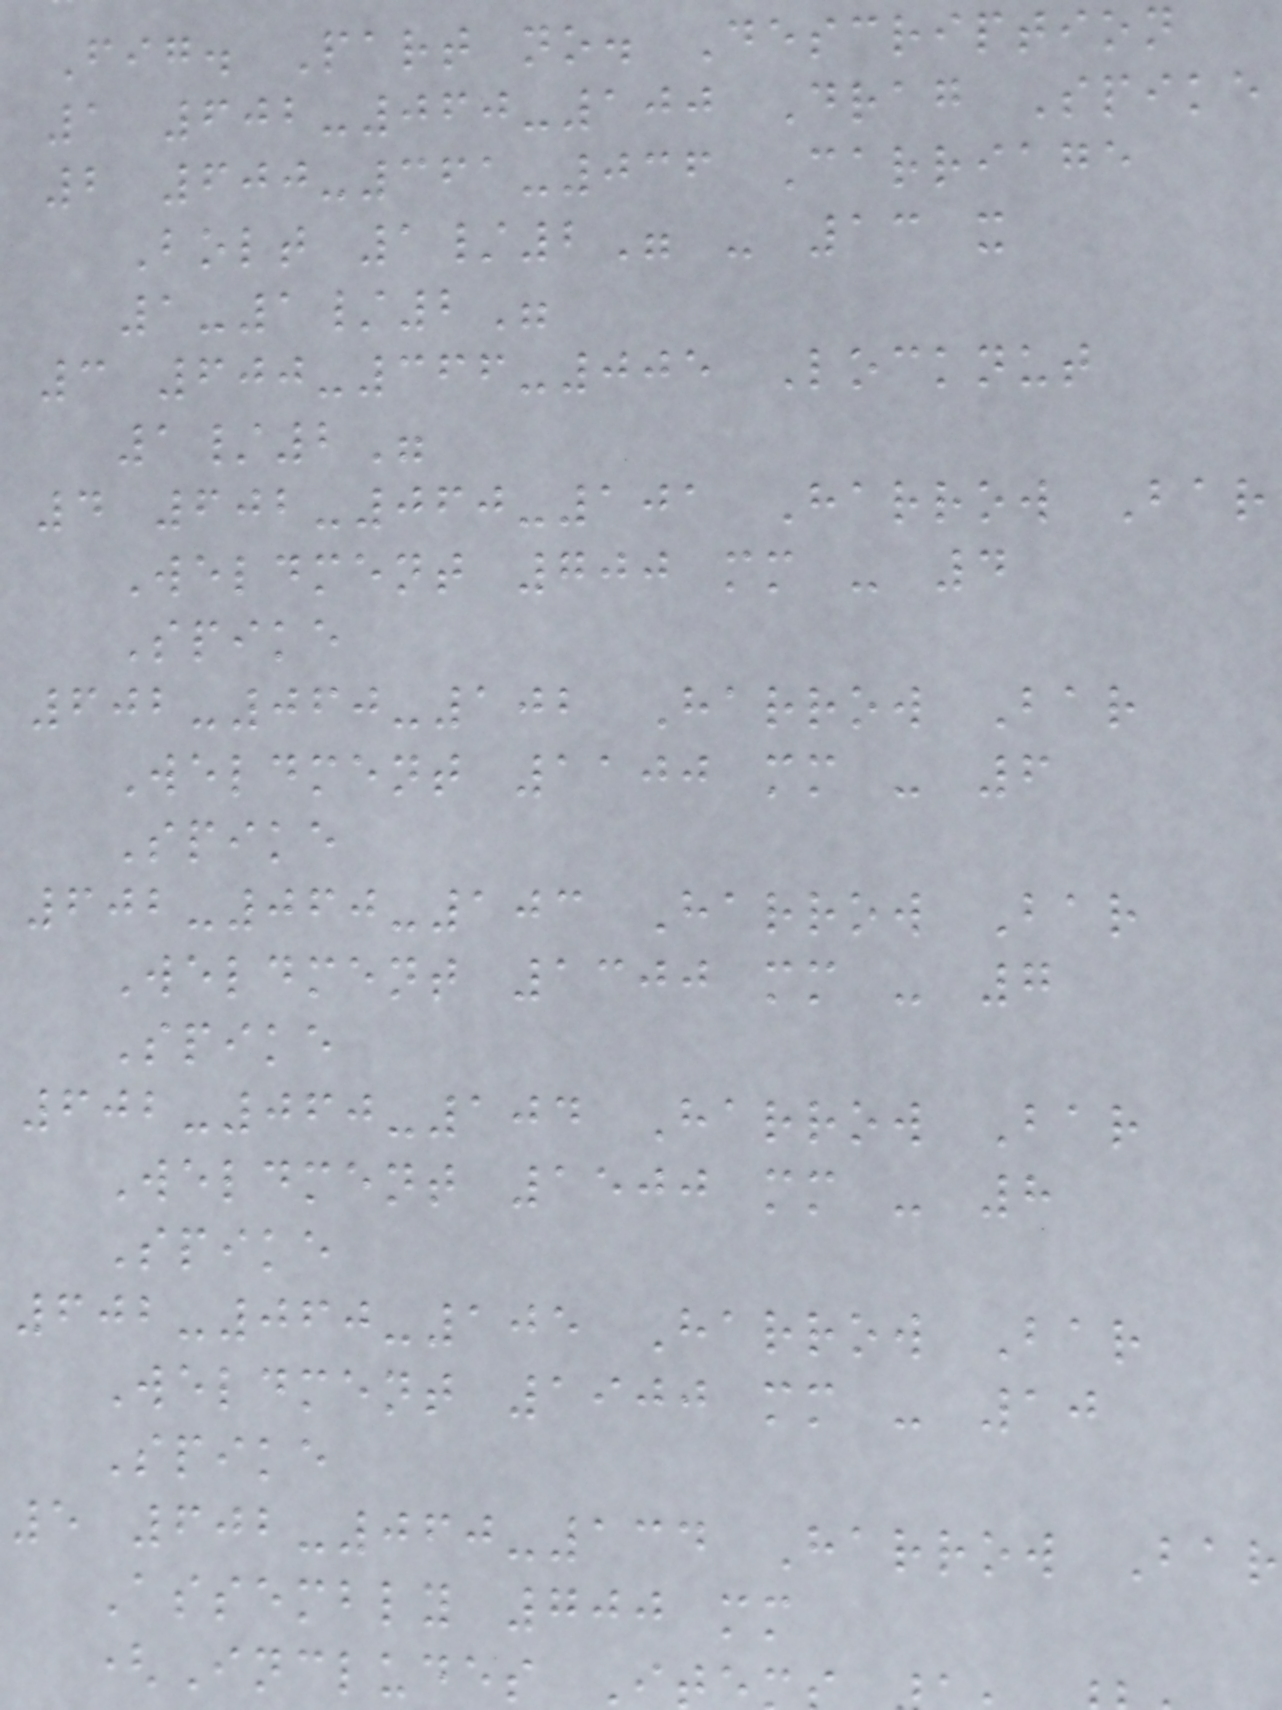Fig. Part no. Description
1 602-060-100 Drag Spike
2 600-361-036 Carriage
Bolt 1/2" - 13 x
1-1/2"
3 600-366-005 Locknut
1/2"
4 602-060-101 Harrow Bar
Weldment 700 mm - 4
Spike
602-060-102 Harrow Bar
Weldment 1100 mm - 6
Spike
602-060-103 Harrow Bar
Weldment 1300 mm - 7
Spike
602-060-104 Harrow Bar
Weldment 1500 mm - 8
Spike
602-060-105 Harrow Bar
Weldment 1900 mm - 10
Spike
5 602-060-134 Harrow Bar
Assembly 700 mm
(Includes I
